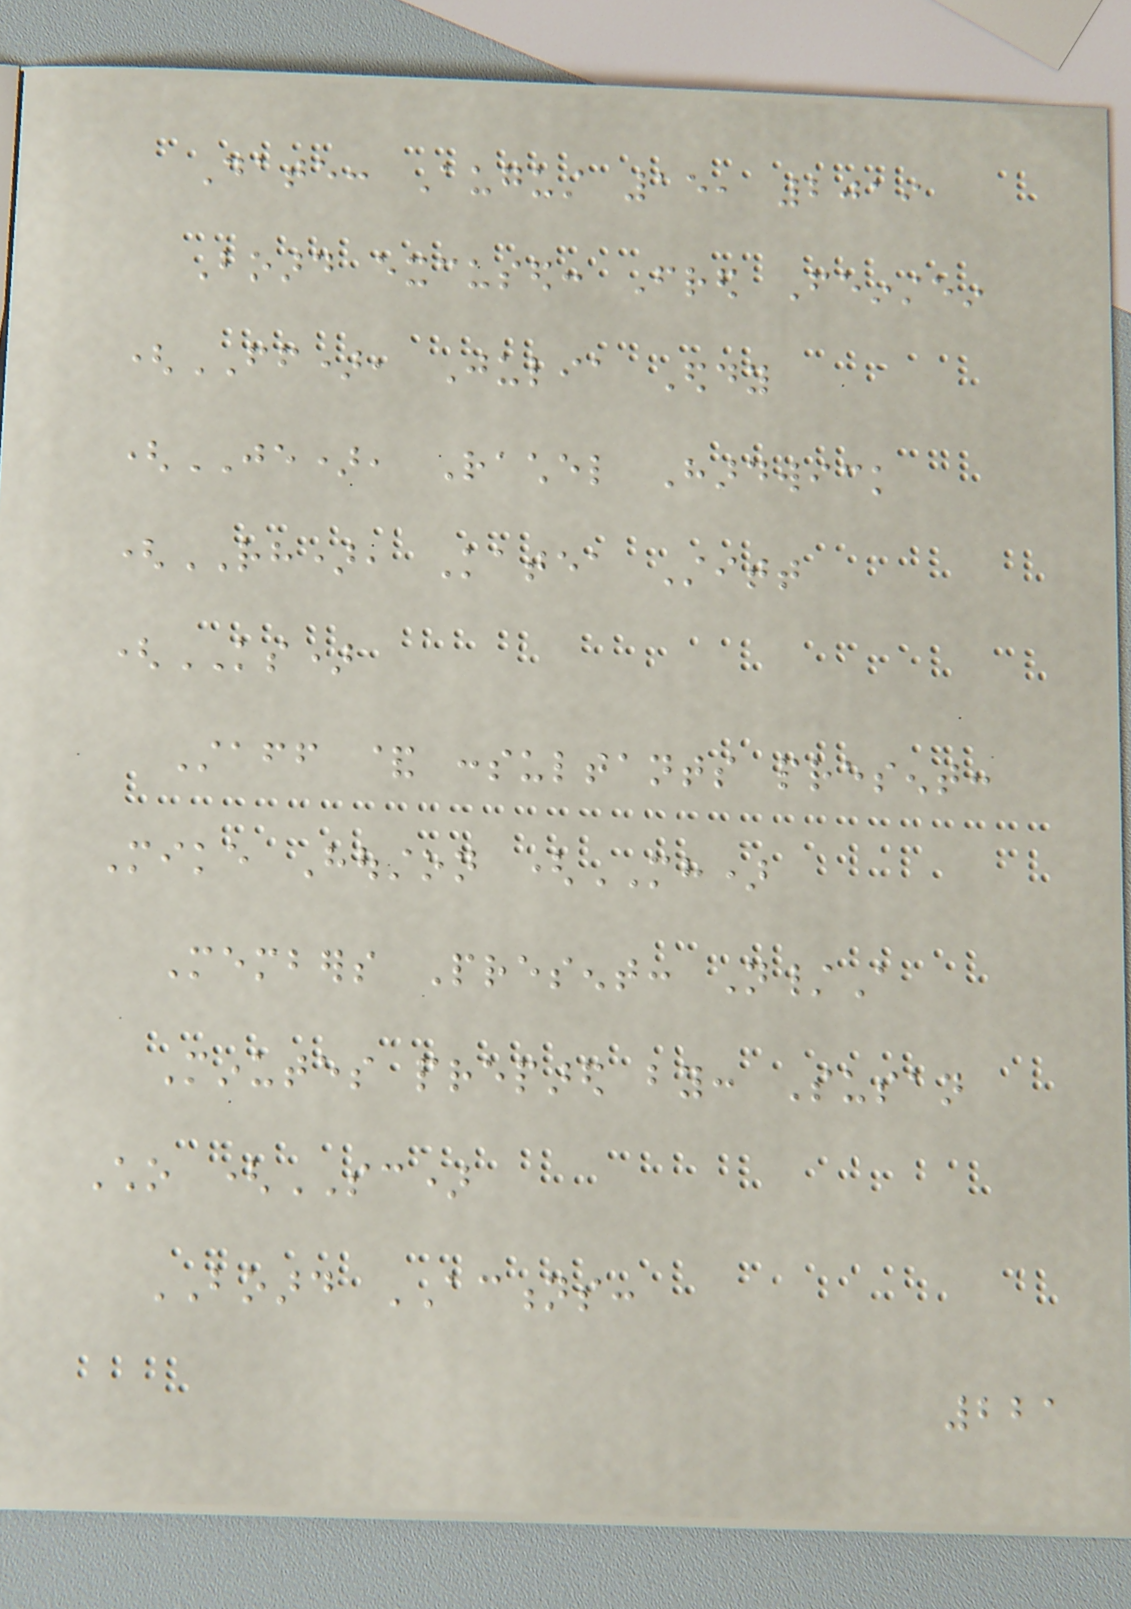Date: August 15, 2019
Board excused: Fred Feinstein
(FF), Julia Eddy
(JE), Rachel Hardwick
(RH), Katea Stitt
(KS)
Staff & consultants present:
Mike Houston (MH)
Members Present: N/A
Minutes prepared by: Susan
Cho (SC)
BOARD ACTIONS:
221
